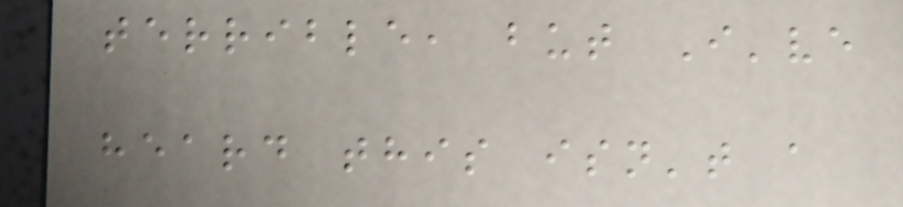terrible, but I've
heard this isn't a
